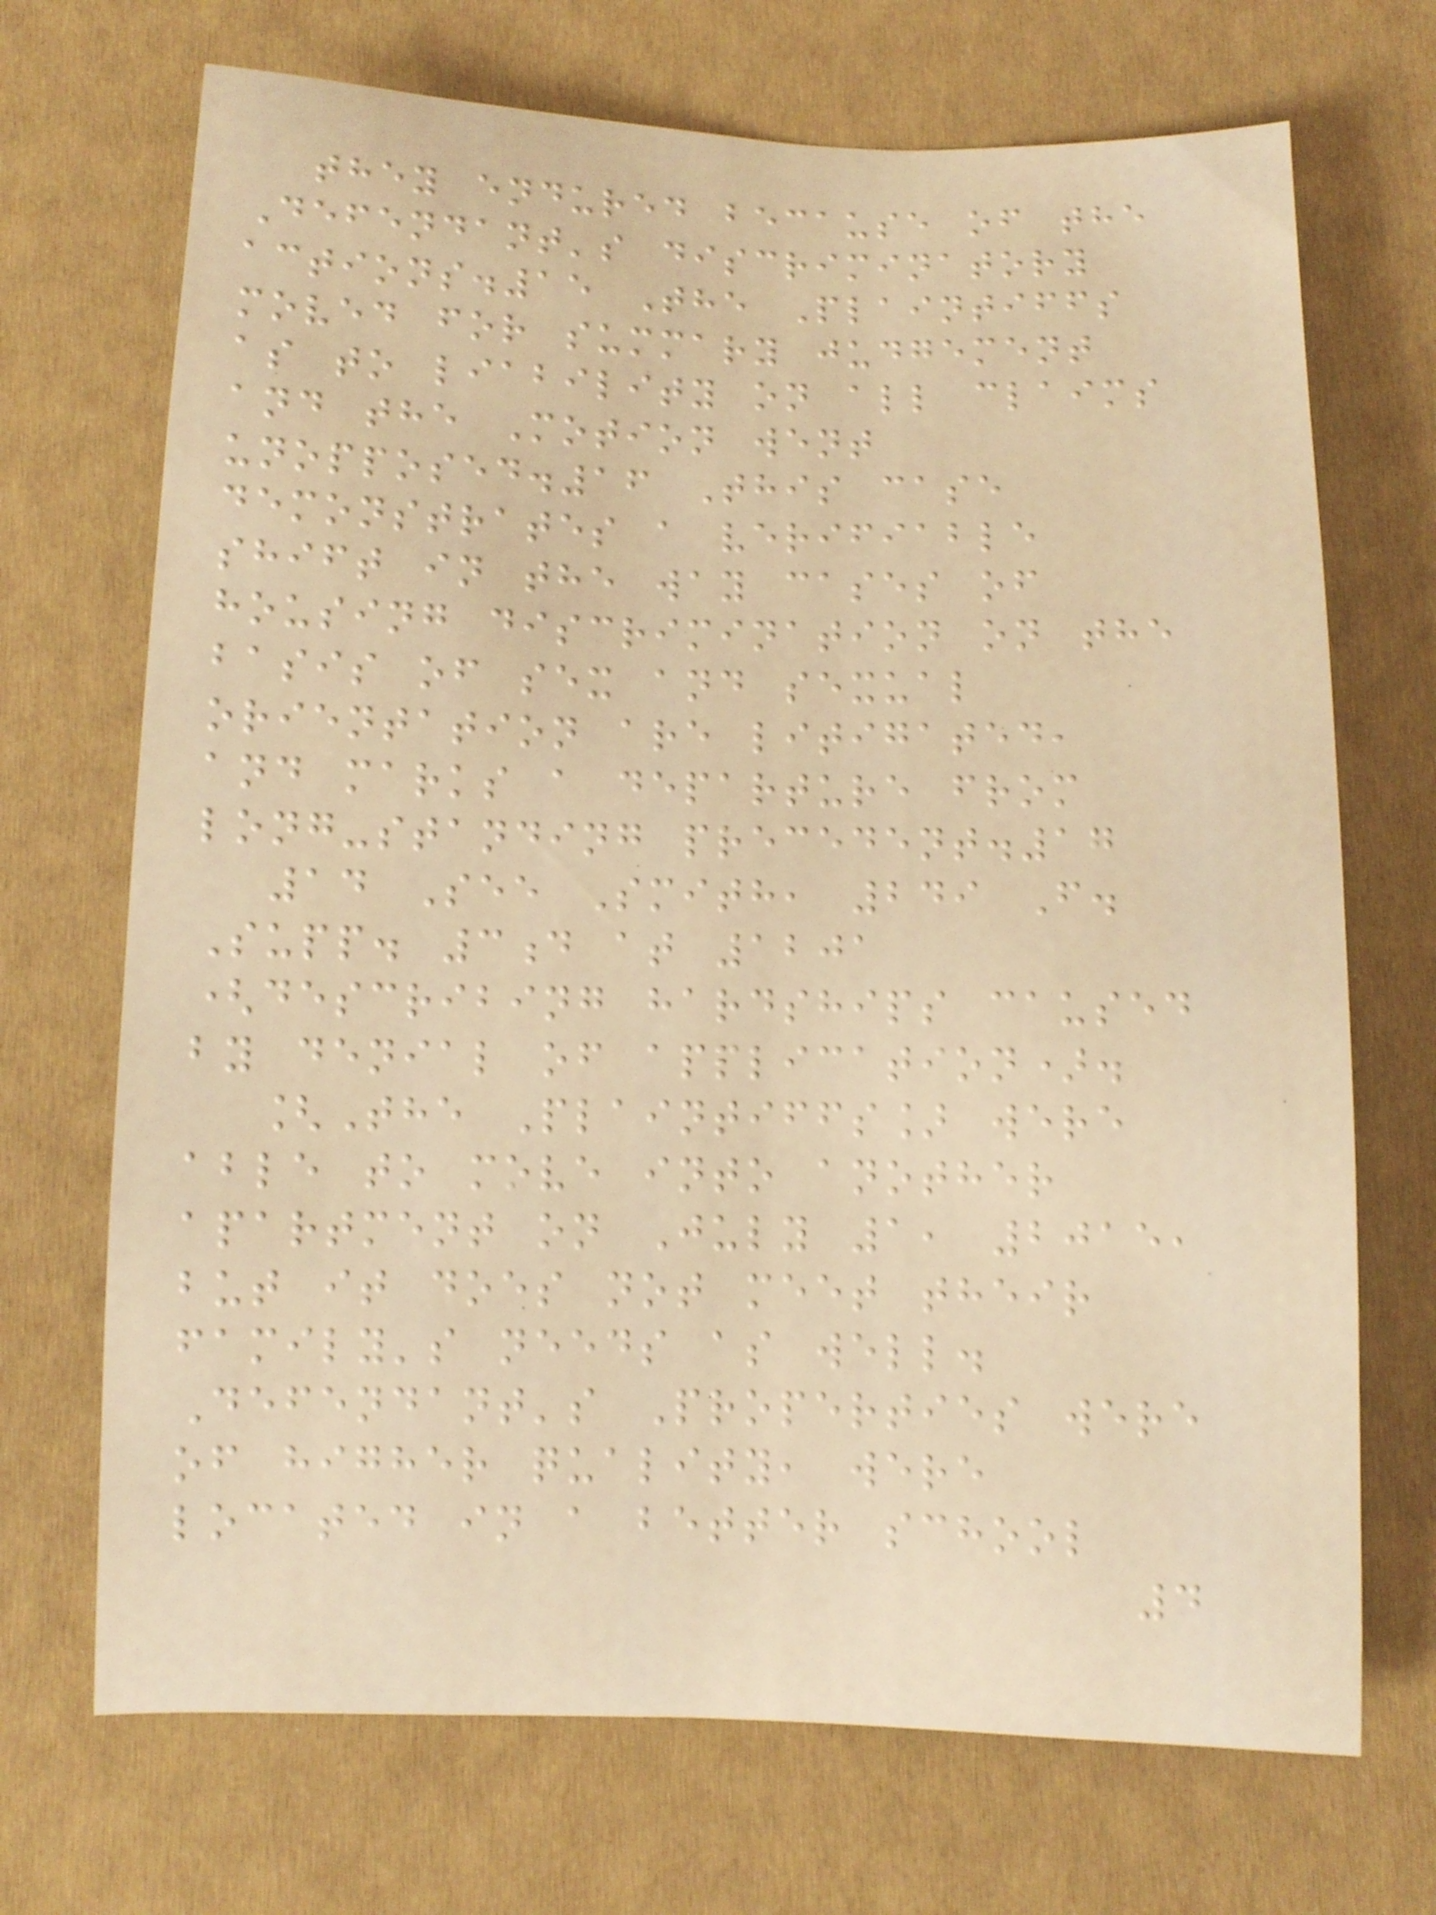they endured because of the
Defendant's discriminatory
actions.15 The Plaintiffs
moved for summary judgement
as to liability on all claims
and the Motion went
unopposed.16 This case
demonstrates a verifiable
shift in the way cases of
housing discrimination on the
basis of sex and sexual
orientation are litigated,
and marks a departure from
long-standing precedent.17
14 See Smith, 249 F.
Supp. 3d at 1201
(describing hardships caused
by denial of application).
[The Plaintiffs] were
able to move into another
apartment on July 1, 2015,
but it does not meet their
family's needs as well.
Defendant's Properties were
of higher quality, were
located in a better school
4
